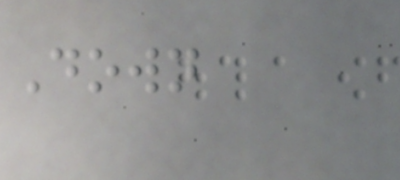Down
